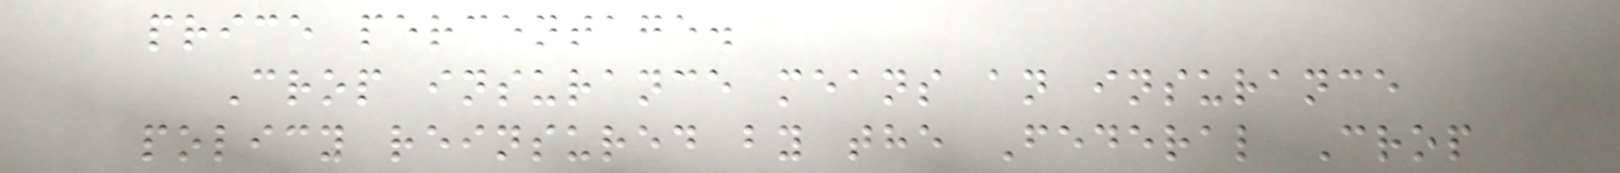price percentage.
Crop insurance means an insurance
policy reinsured by the Federal Crop
